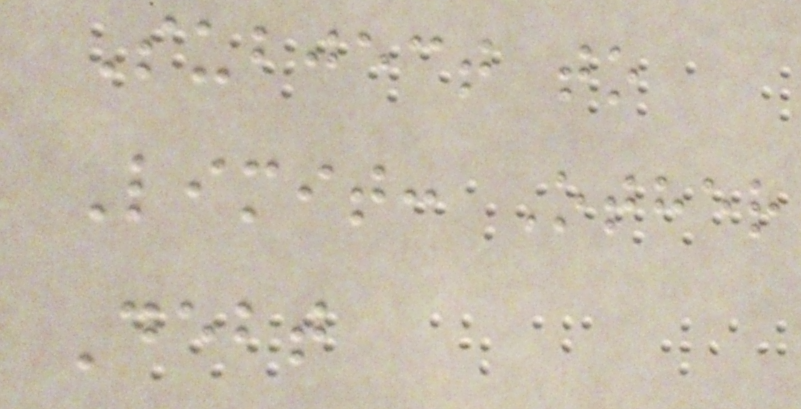Subject to
Limit: Other
Debt
